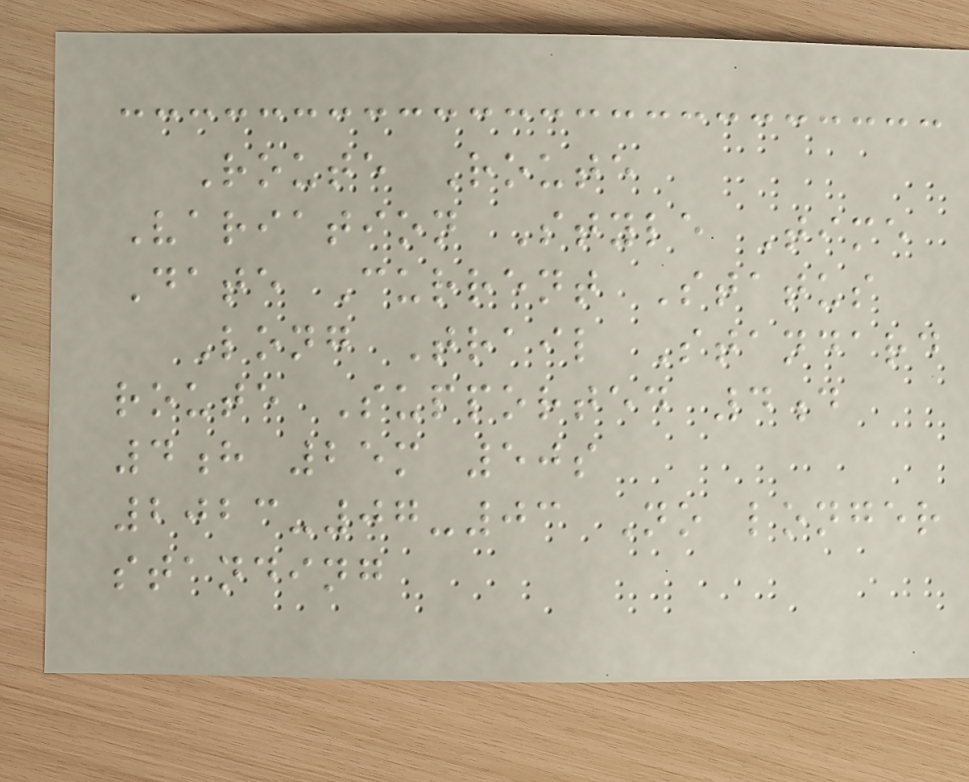Route Route
Variation Style Time
Date Current Status
Long Trail Standard
route Supported 4d
4h 25m 50s
2023-07-03 No longer
standing
